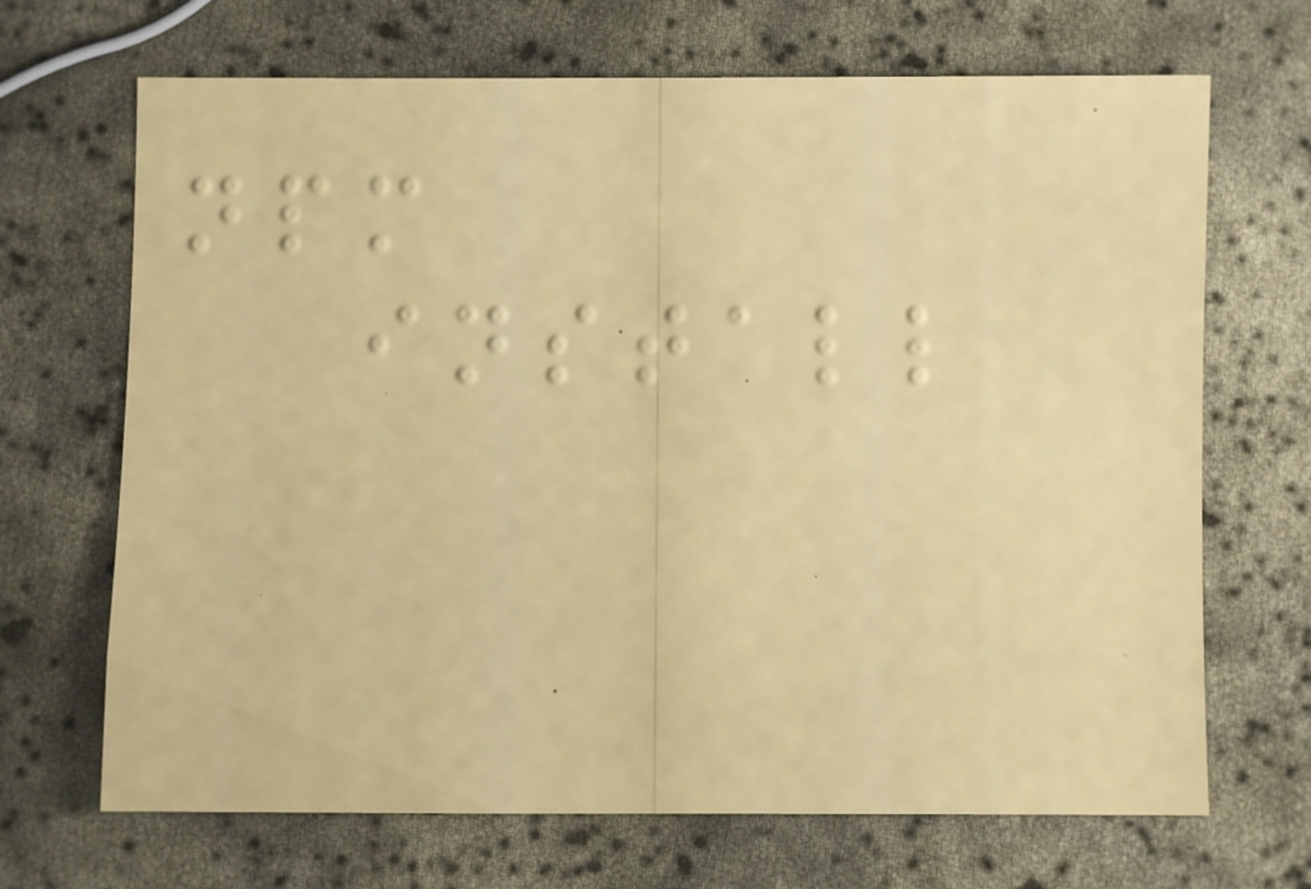npm
install
